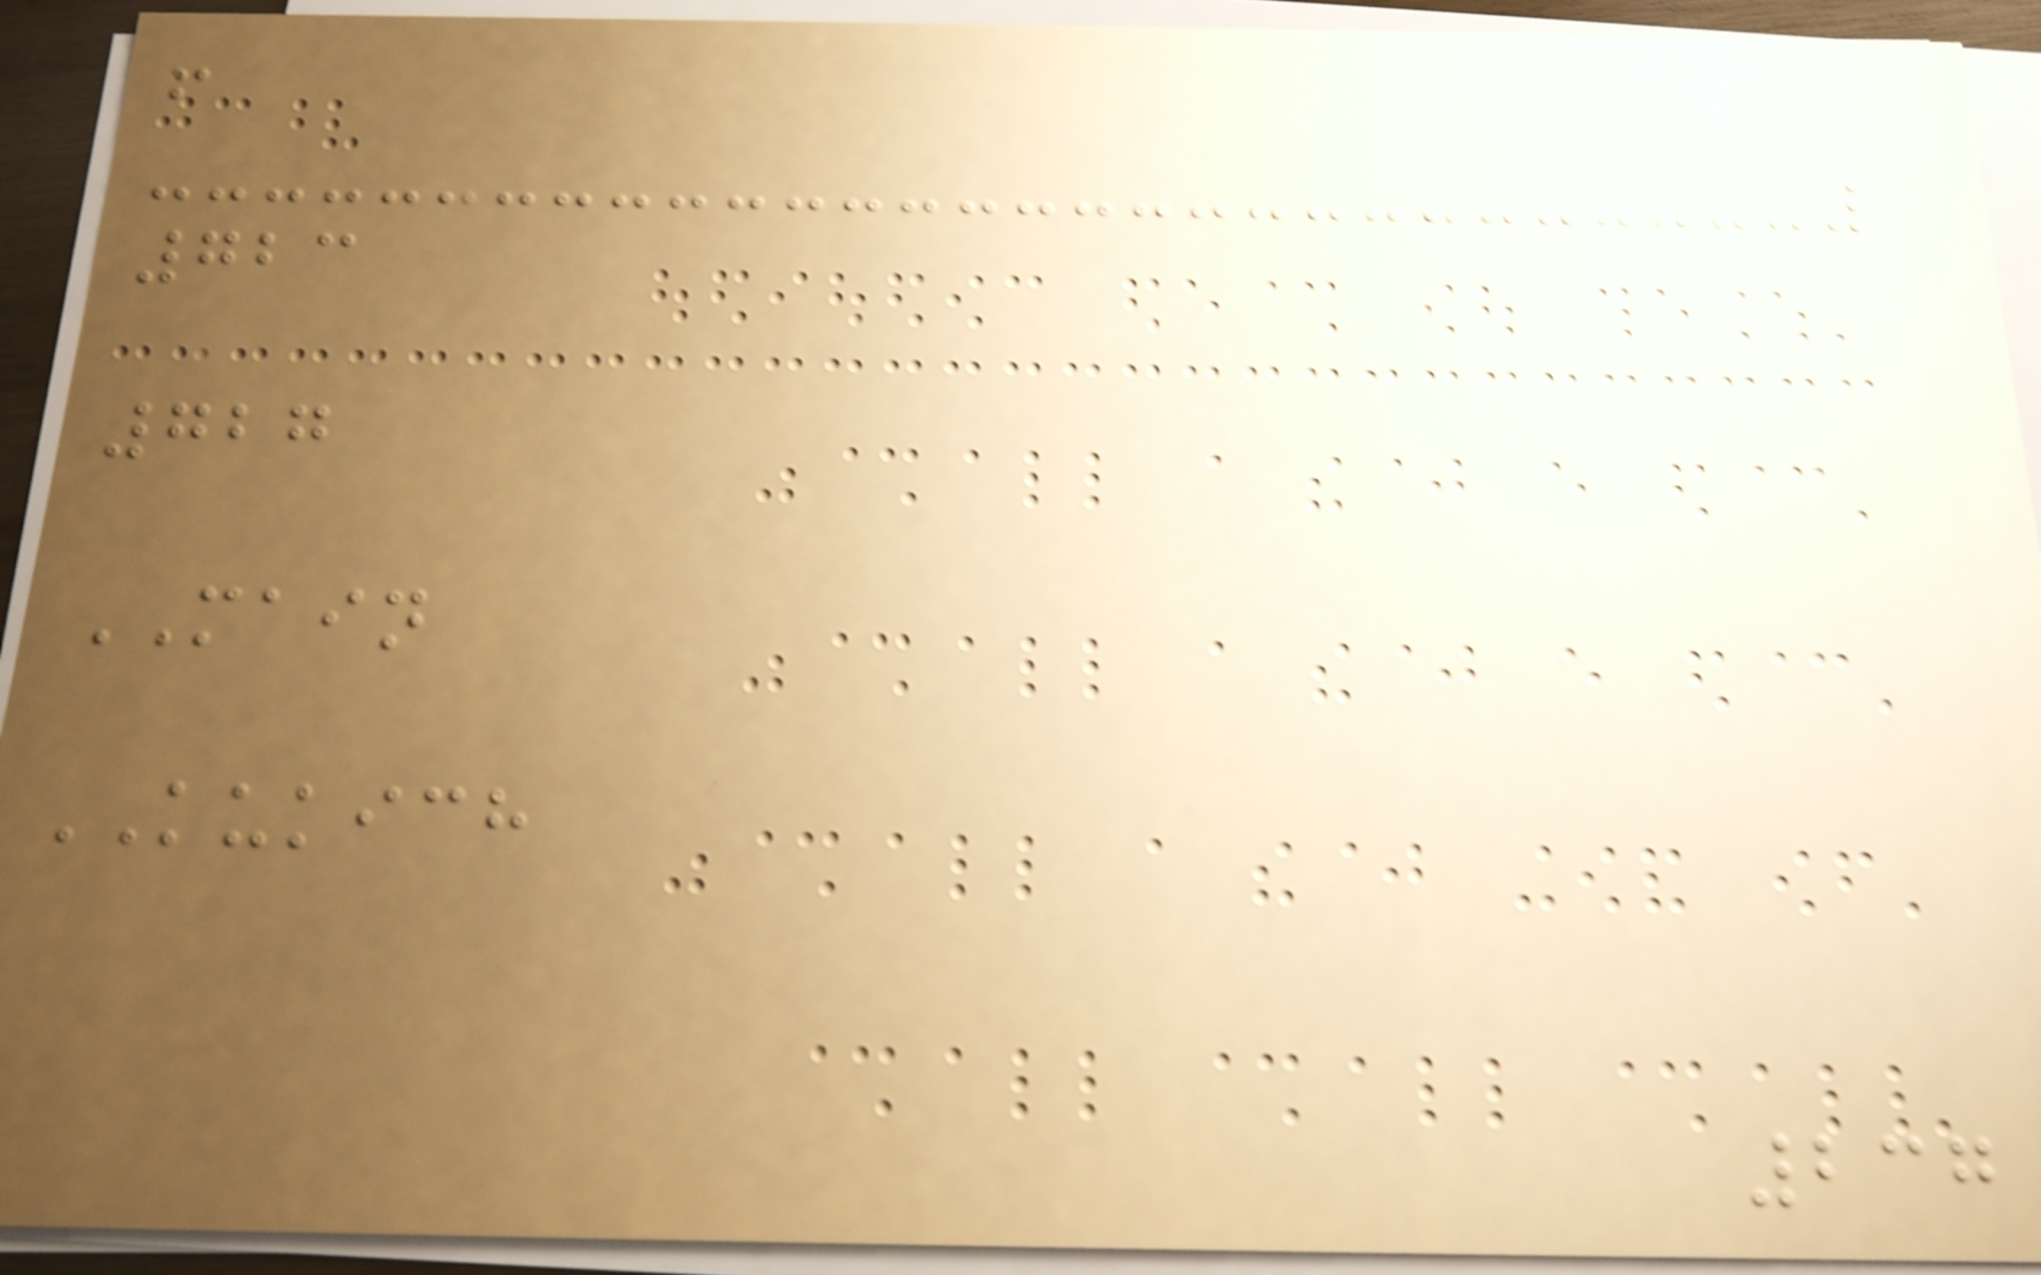f
723
727
MAIN
KUKICH
237
